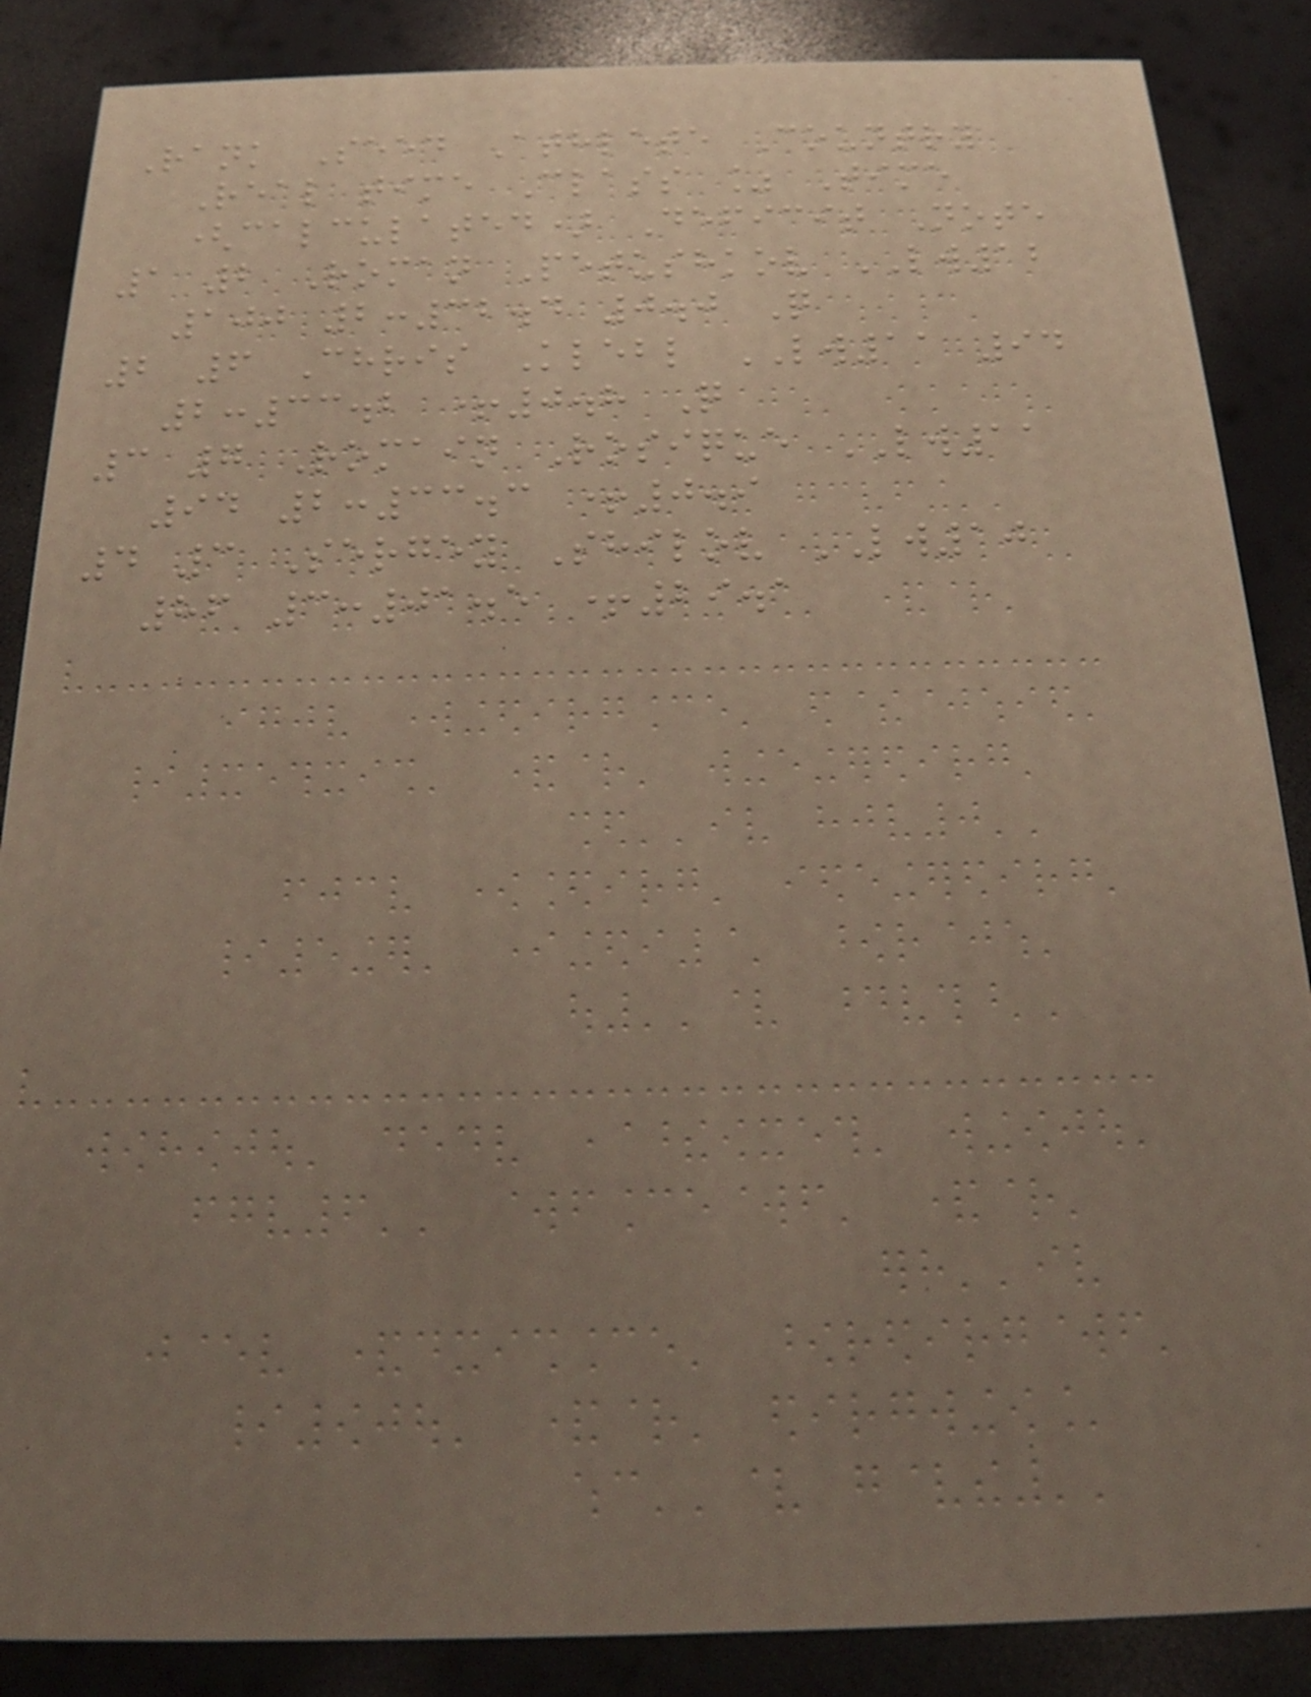Rank Seed Athlete Country
Real time Class % Time
(calculated) Deficit Note
1 2 Roman Petushkov LW12
100 2:32.4 0.0 Q
2 6 Chris Klebl LW11 94
2:33.2 +0.8 Q
3 7 Romain Rosique LW11
94 2:33.3 +0.9
4 3 Sergey Shilov LW10
86 3:01.5 +29.1
